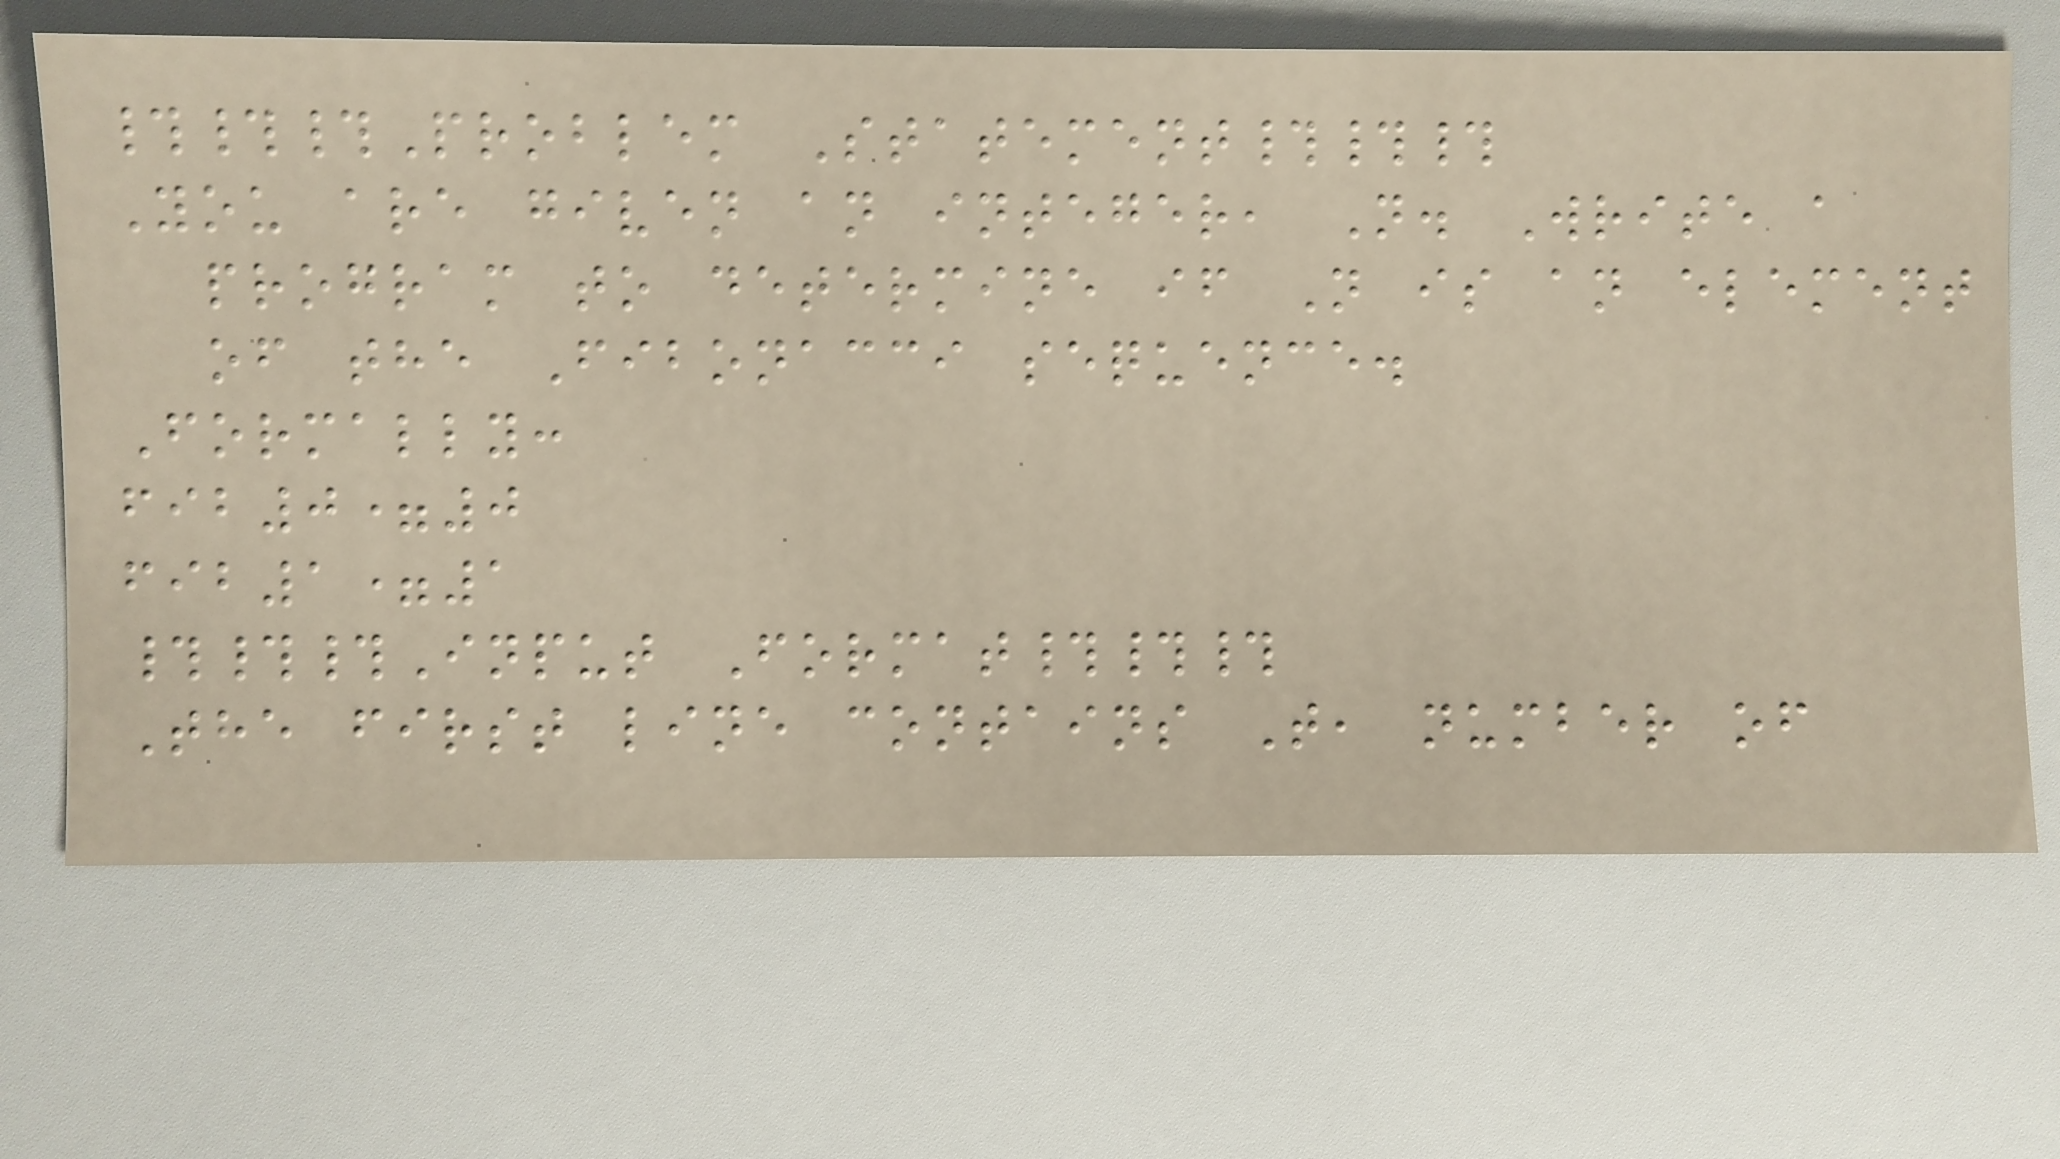###Problem Statement###
You are given an integer, N. Write a
program to determine if N is an element
of the Fibonacci sequence.
Formally:
fib0=0
fib1=1
###Input Format###
The first line contains T, number of
